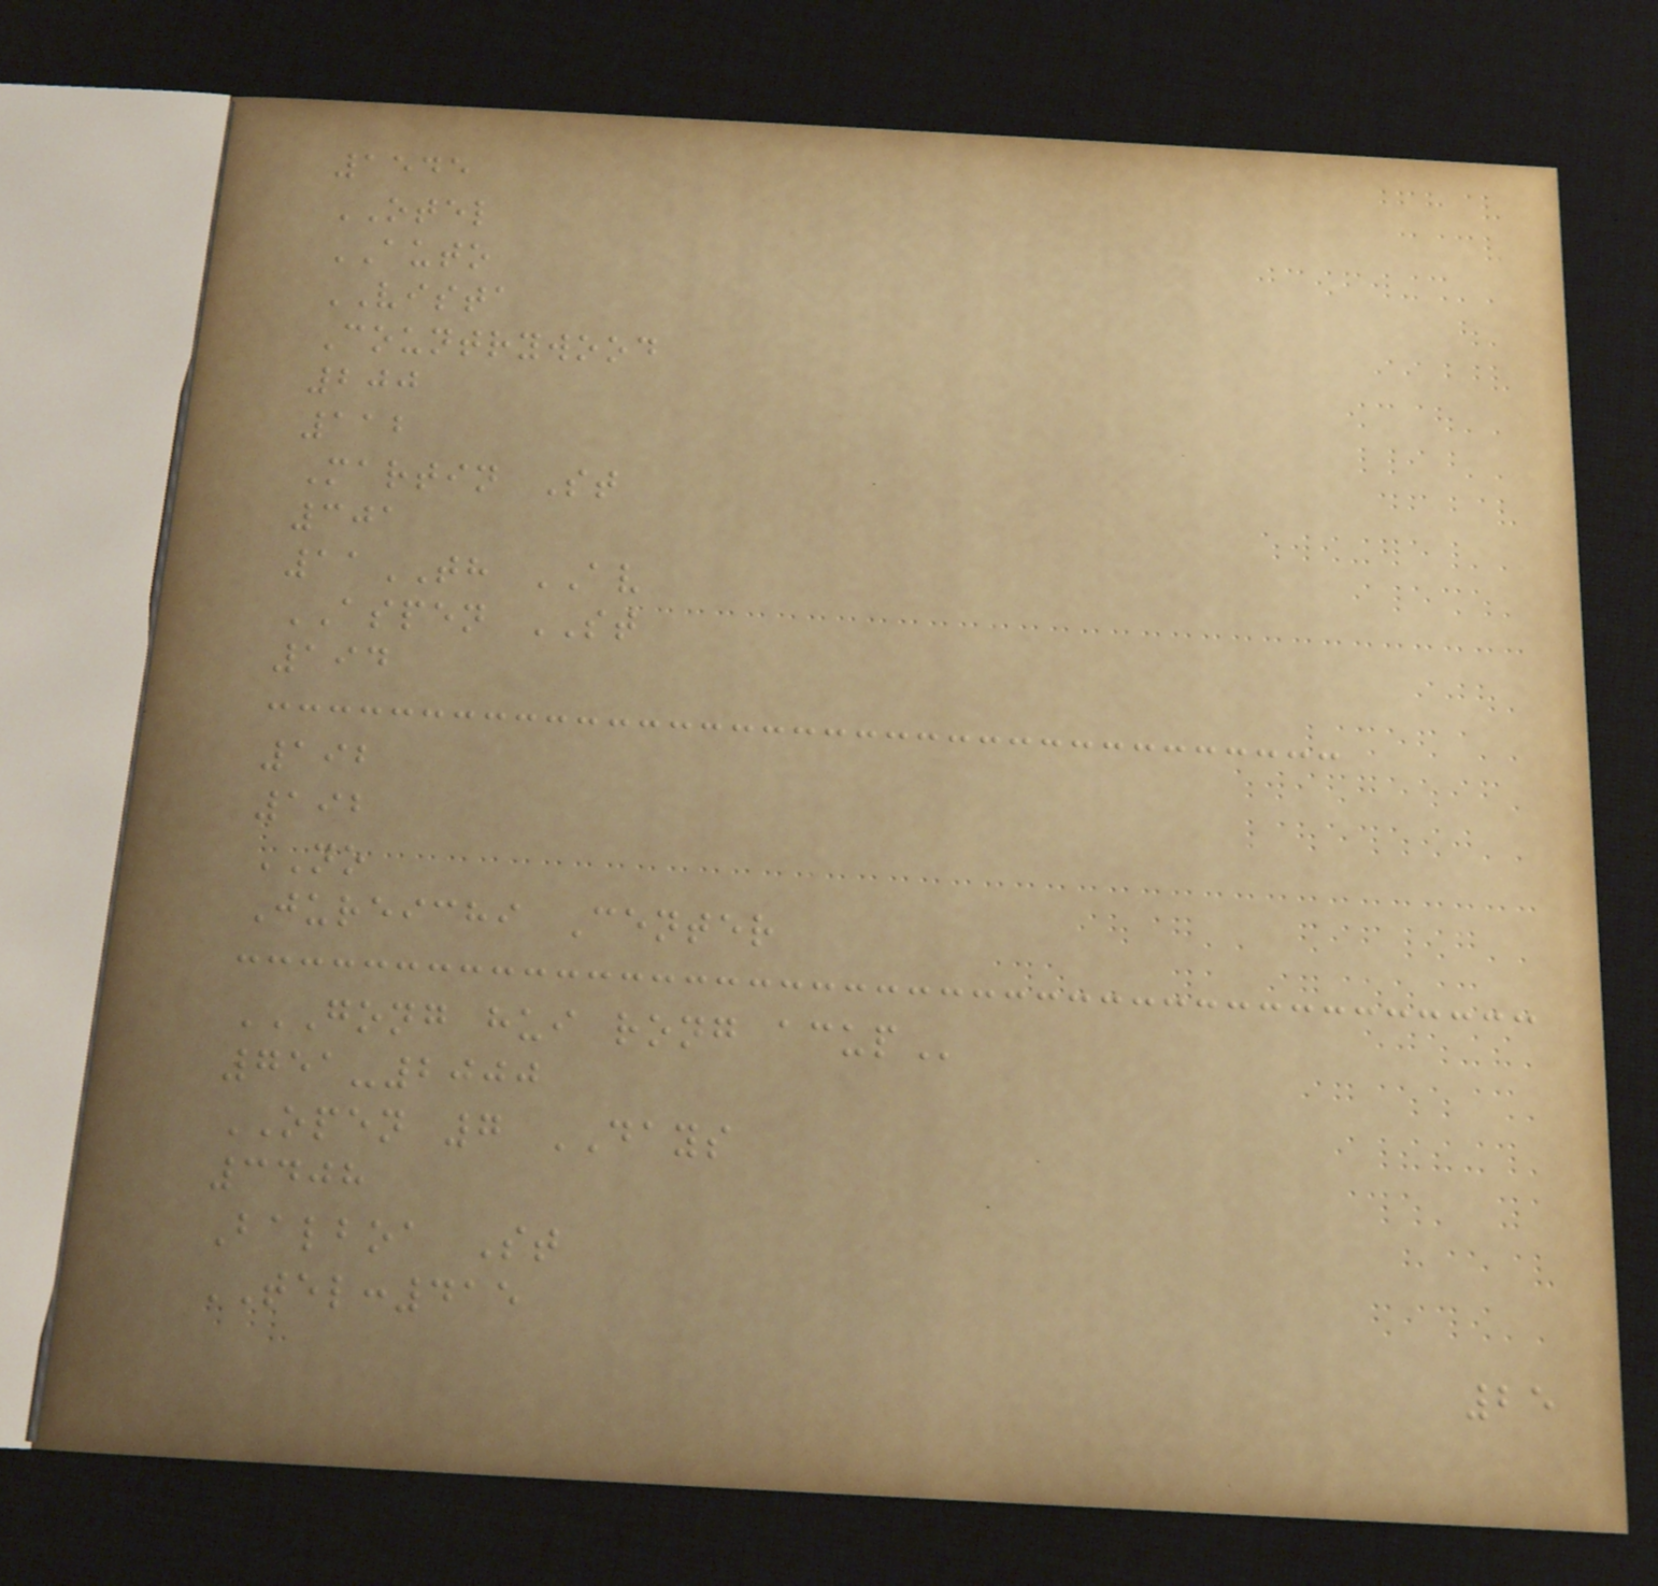1545
OTEL
AUTO
VISTA
Countrywood
200
112
Martin St
301
11TH AV
ASPEN ST
194
192
192
NO
Jureichi Center
GONG HUI RONG ACUP
751-2000
OPEN 7 DAYS
3408
Balboa St
TEL:415
25
